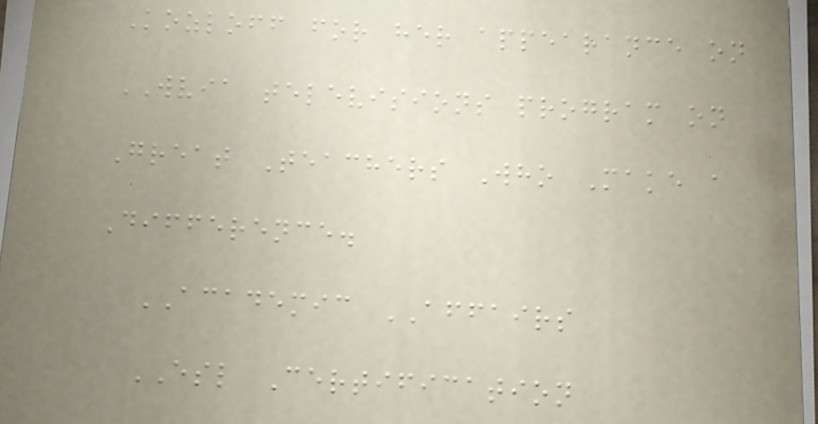Kozloff for her appearance on
WVIA televisions program on
Great Teachers Who Make a
Difference.
ACADEMIC AFFAIRS
ESL Certification
